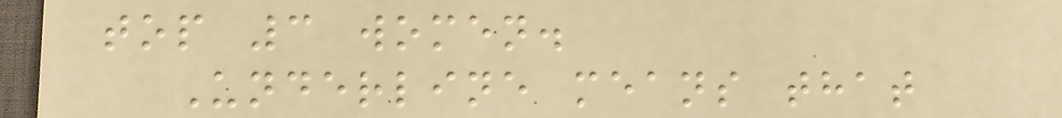top 3 women.
Underline means that
